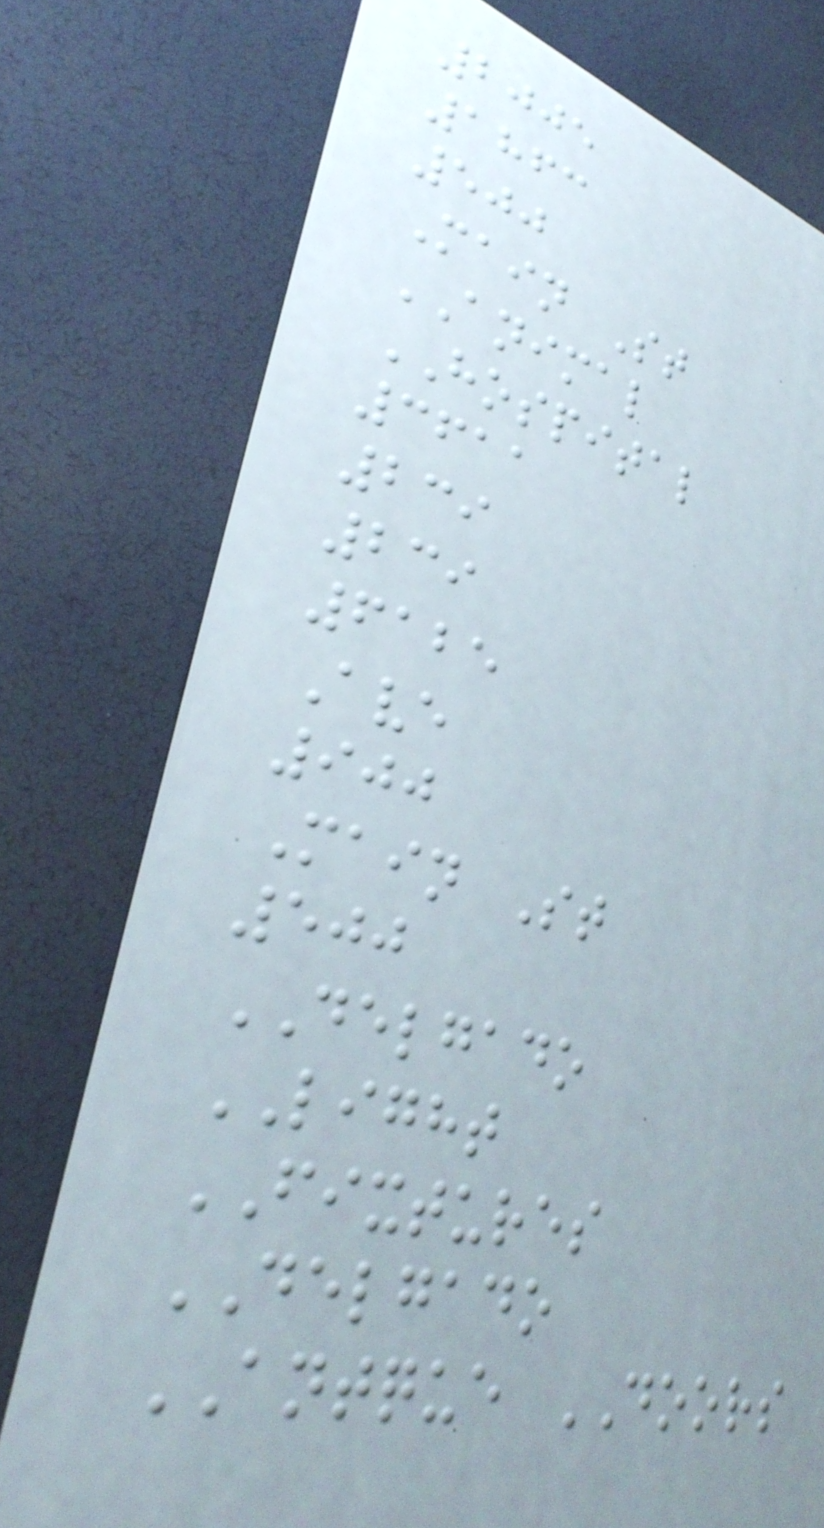2005
1863
500
Main St
ANIMAL
HOSPITAL
3611
239
239
6125
Ave
900
Main St
500
DELGADO
LIGHT
FIXTURES
DELGADO
ANTQUE DOORS
